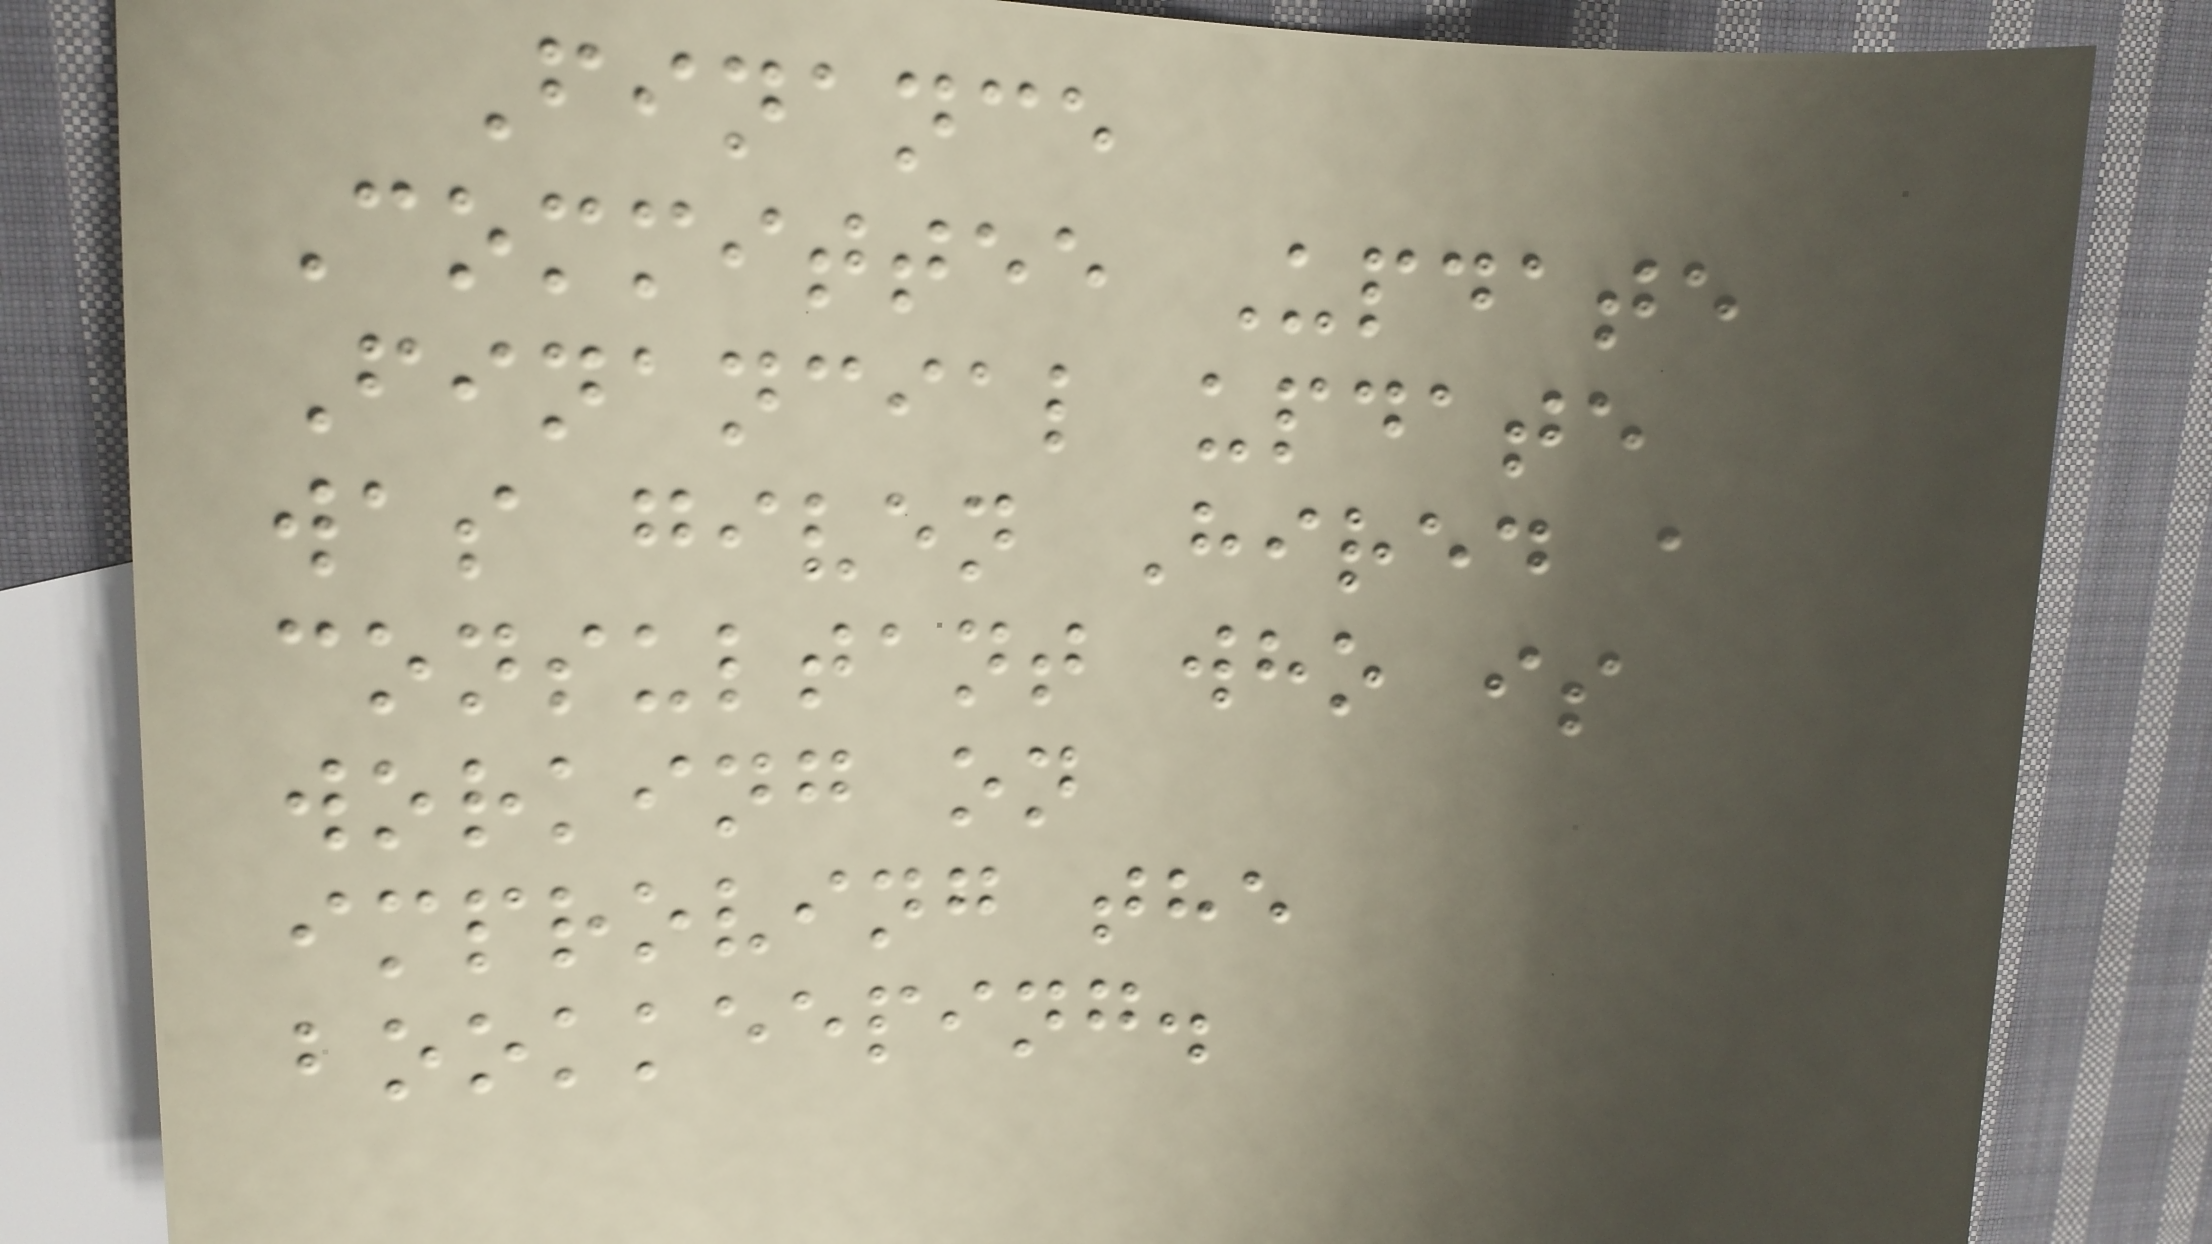Finance
Committee Update
Financial update
was given Hired a
consultant who is
working on
improving the
bookkeeping.
